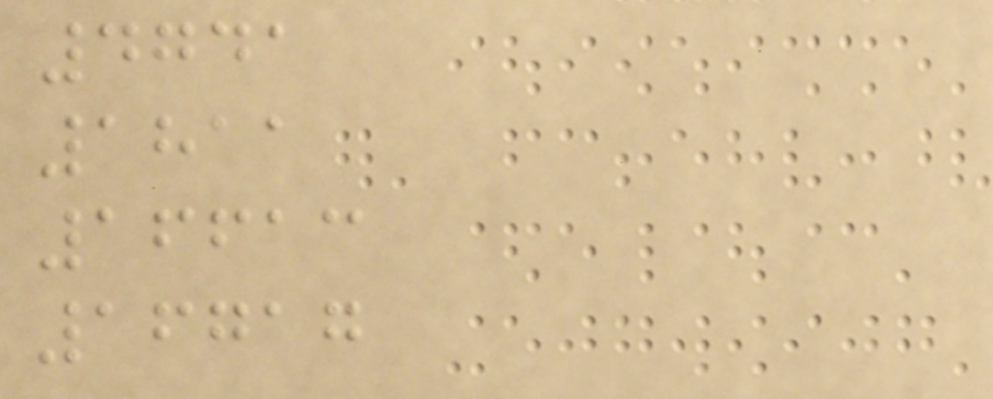4741
1811
16613
16717
